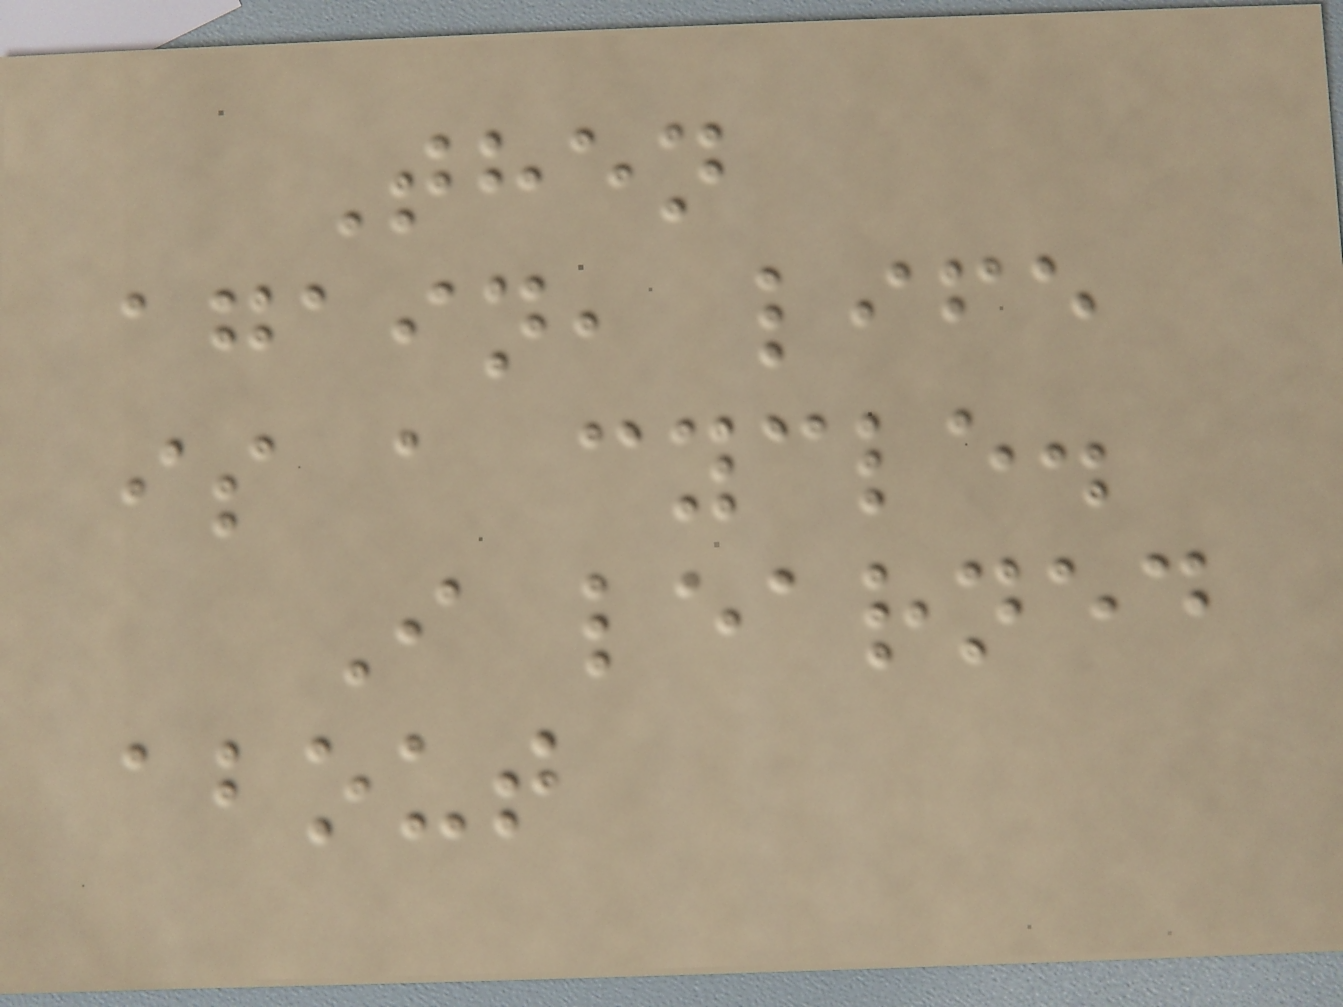Then
again, life
is a cycle.
I learned
about
